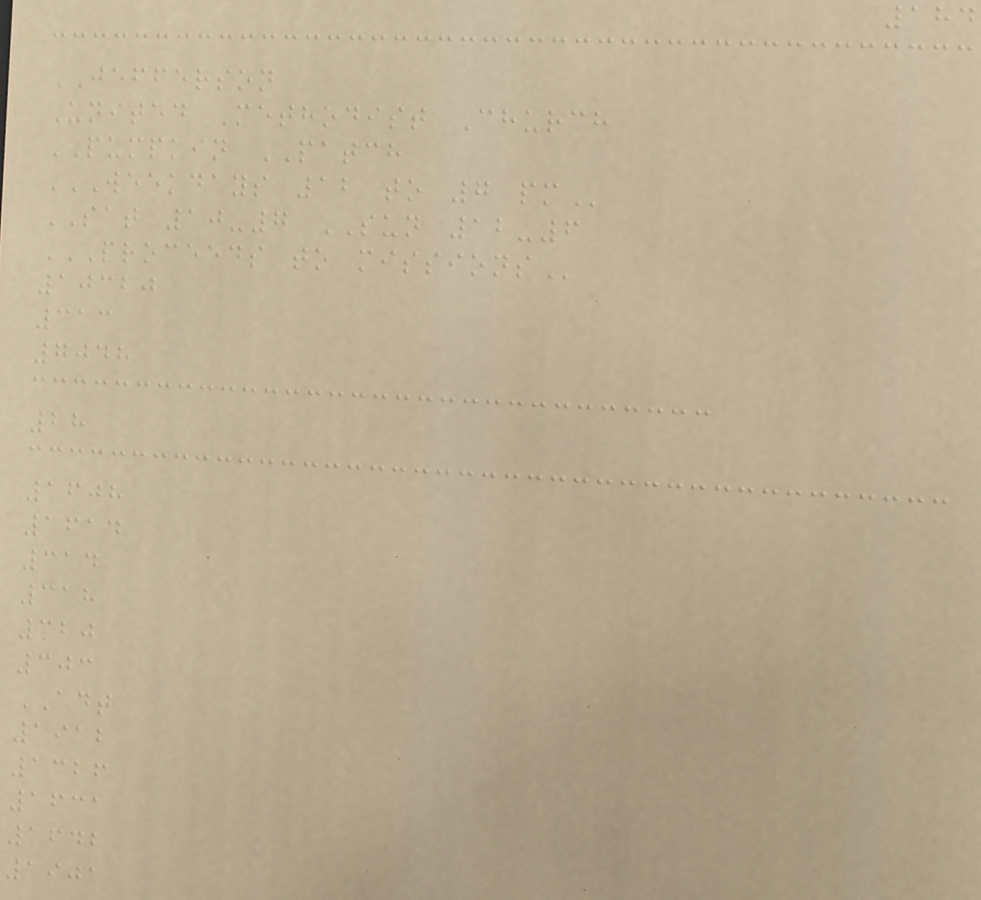184
JEFFERSON
United Methodist Church
PUMPKIN PATCH
WEEKDAYS 12 TO 7 PM
SAT 10-7 SUN 12-6
PROCEEDS TO MISSIONS
10320
313
7048
28
1608
1614
314
318
320
303
ADT
1912
1326
1631
1642
1901
